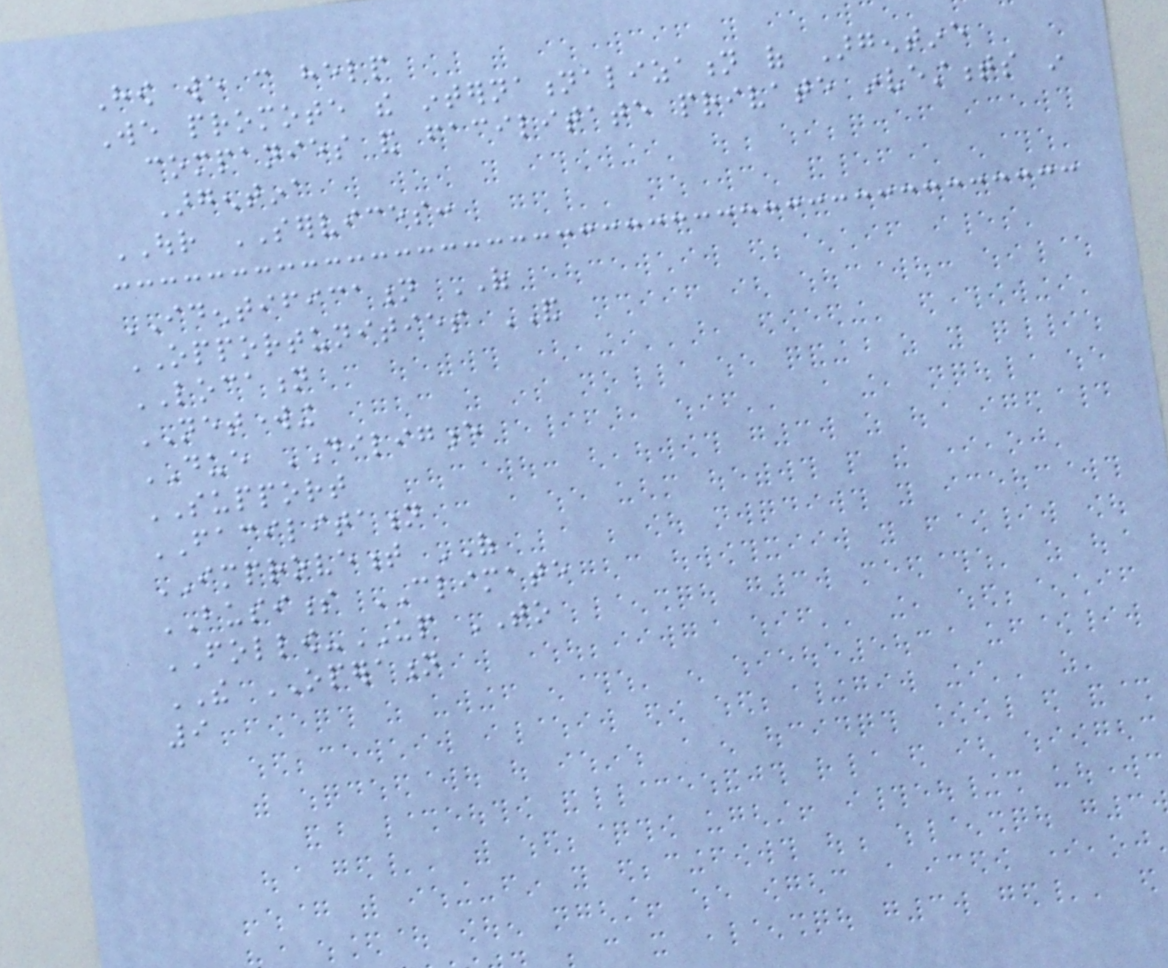How we can help
We promote the internationalization of Argentine
companies and facilitate private investments in
Argentina
OUR SERVICES:
IDENTIFICATION OF
OPPORTUNITIES AND
LOCATION
NETWORKING
DUE DILIGENCE
SUPPORT
FACILITATION
IMPROVEMENT OF
BUSINESS CLIMATE
FOLLOW-UP TO
THE OPERATION
9
